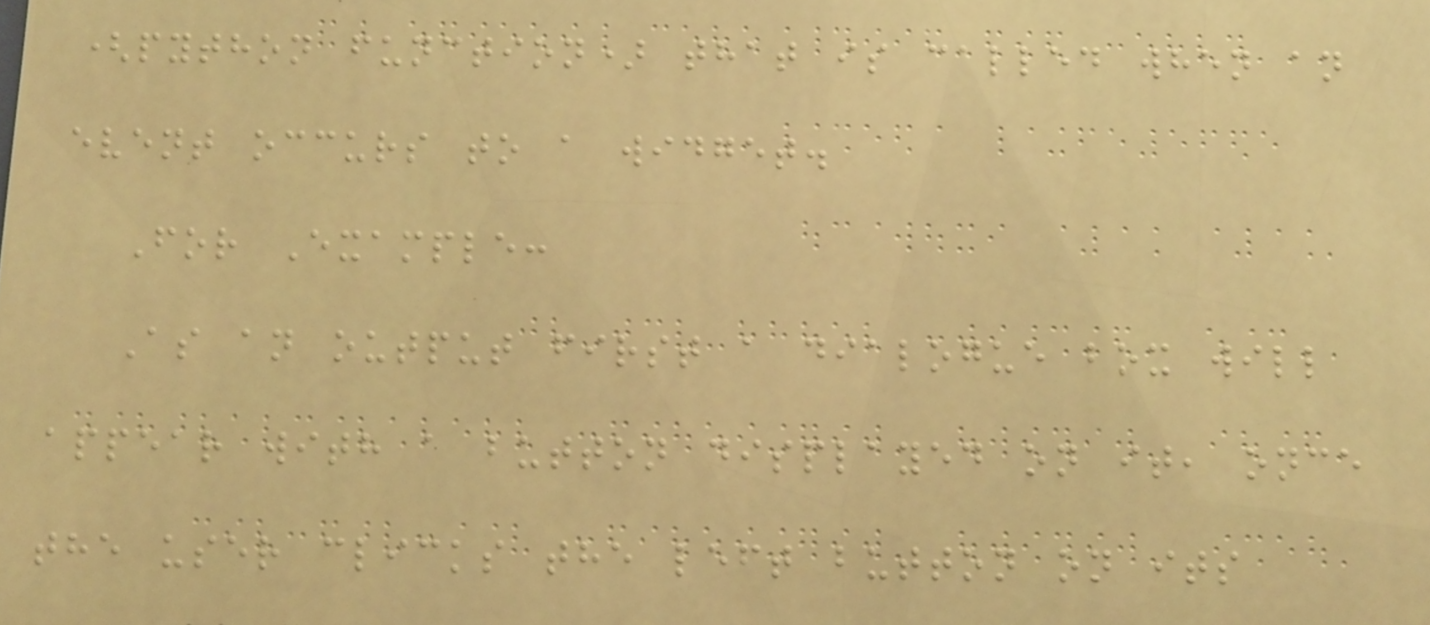(python function) that is called when an
event occurs to a widget.
For Example:
As an output first a dialogue box will
appear with a button displayed on it, once
the user clicks the left button on its
